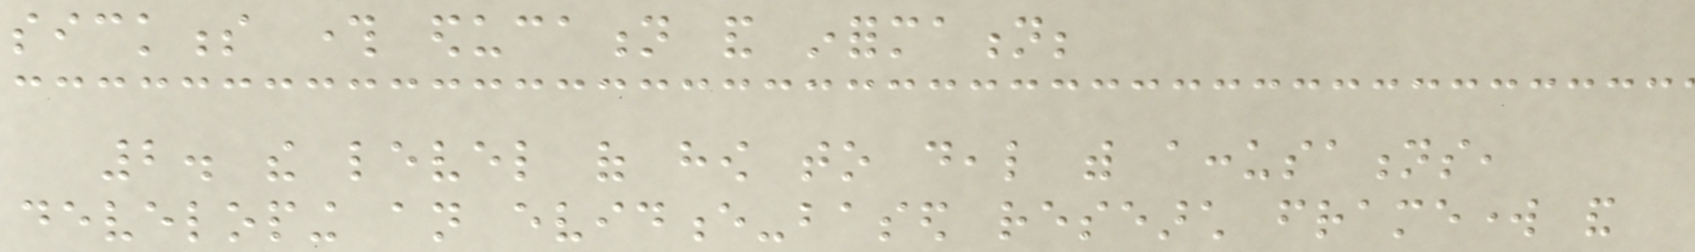sickness through education and information;
2. the level of how to deal with accusations,
developing an evidence-based research framework and
